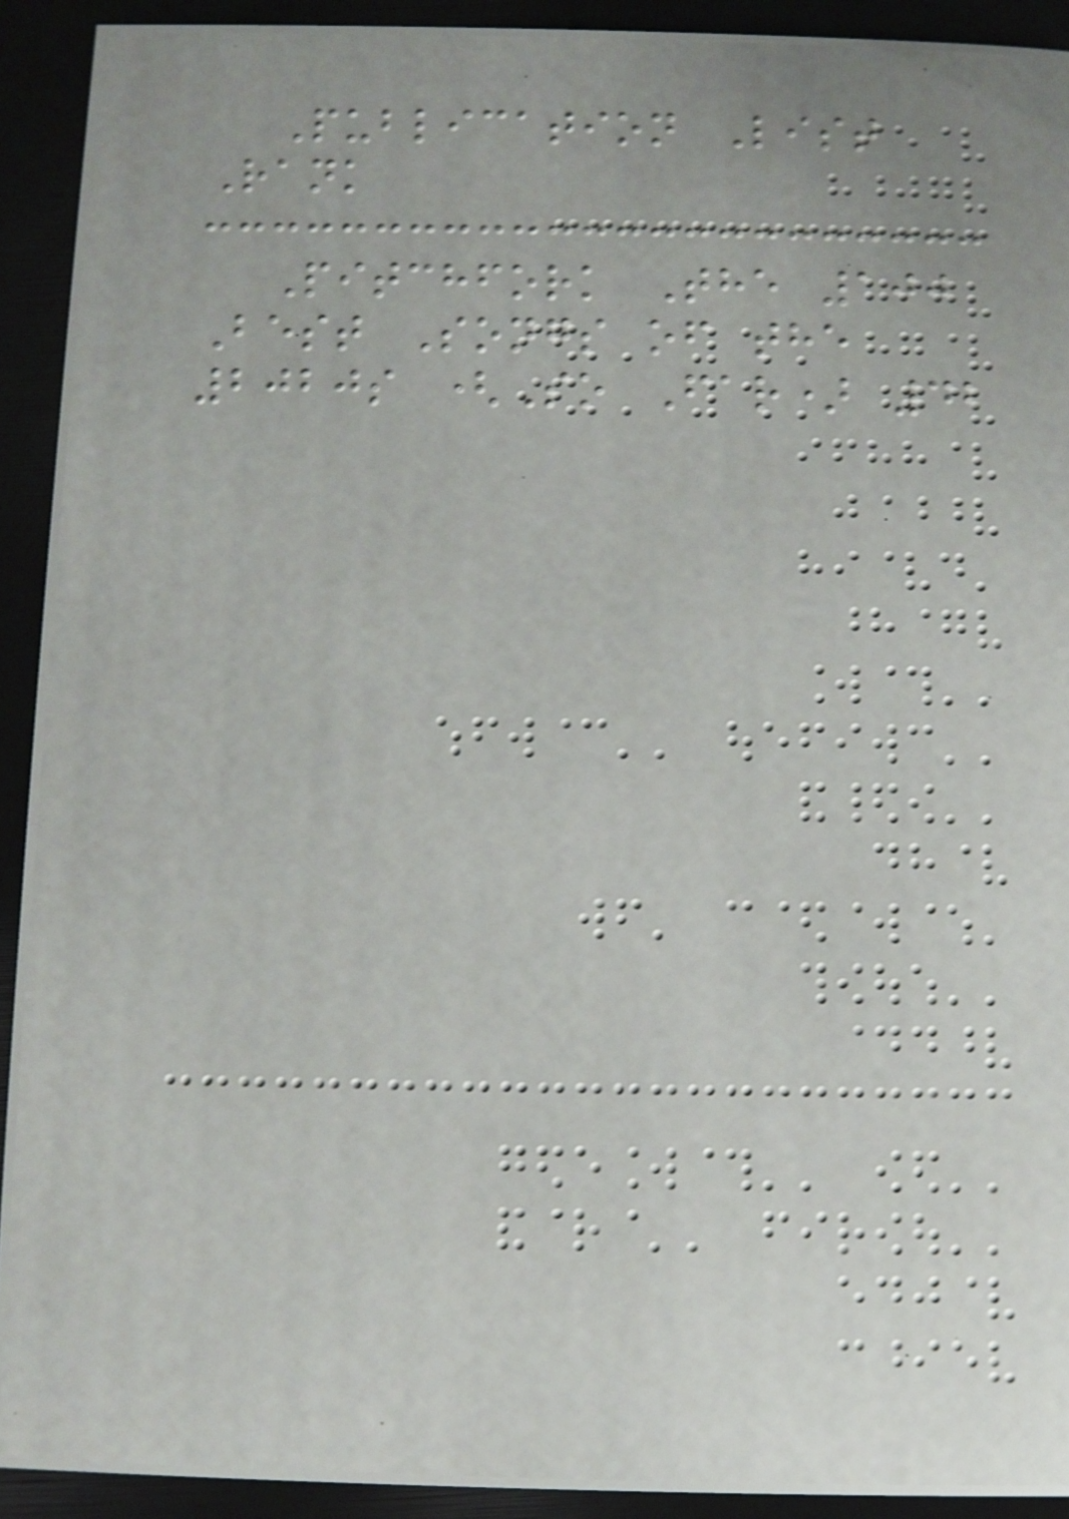Publication List
Rank
Pitchfork The 100
Best Songs of the
2020s (So Far) 42
